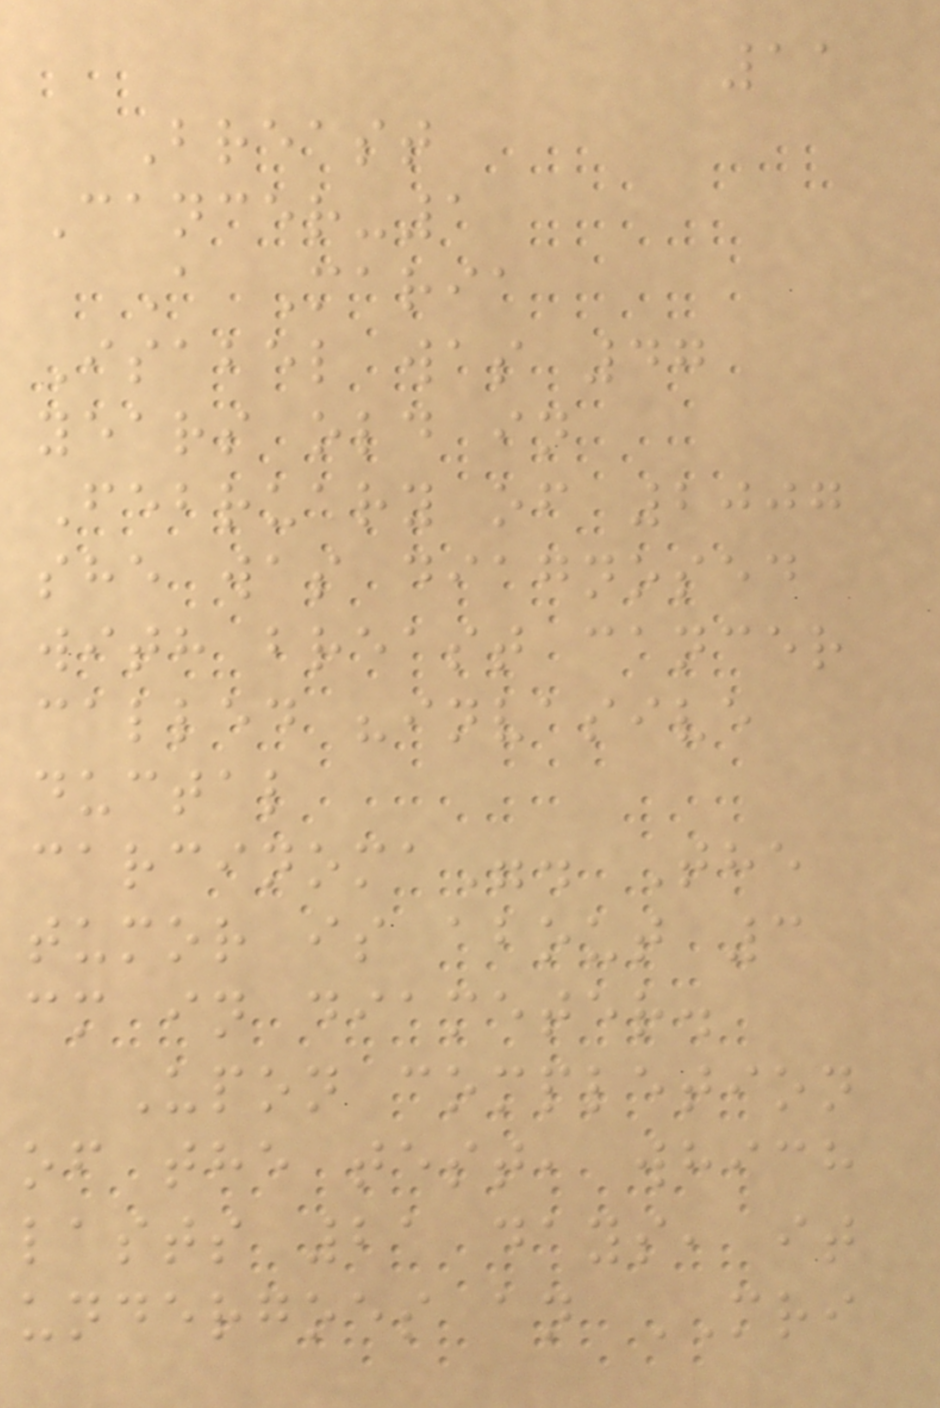11
Breast
Cancer-1
A Maria
Isabel was 47
years old in
February of 2007
she was diagnosed
with breast cancer
called "invasive
ductal
carcinoma". The
tumor is about 3
cm in diameter.
Upon completion
of the test, which
lasts 21 days, it
undergoes an MRI
